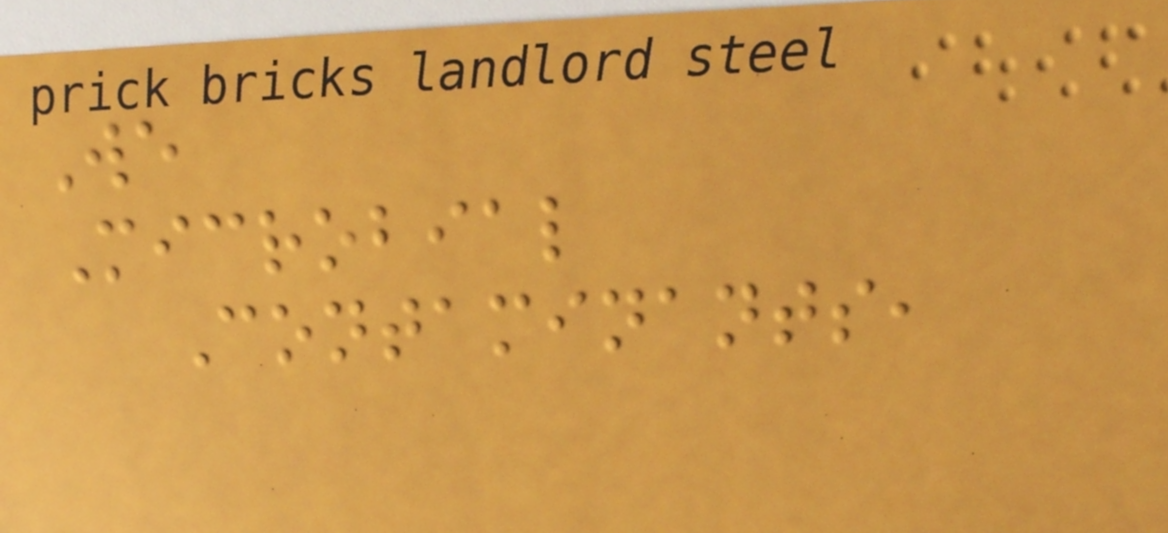We
Microbial
Contaminants,
